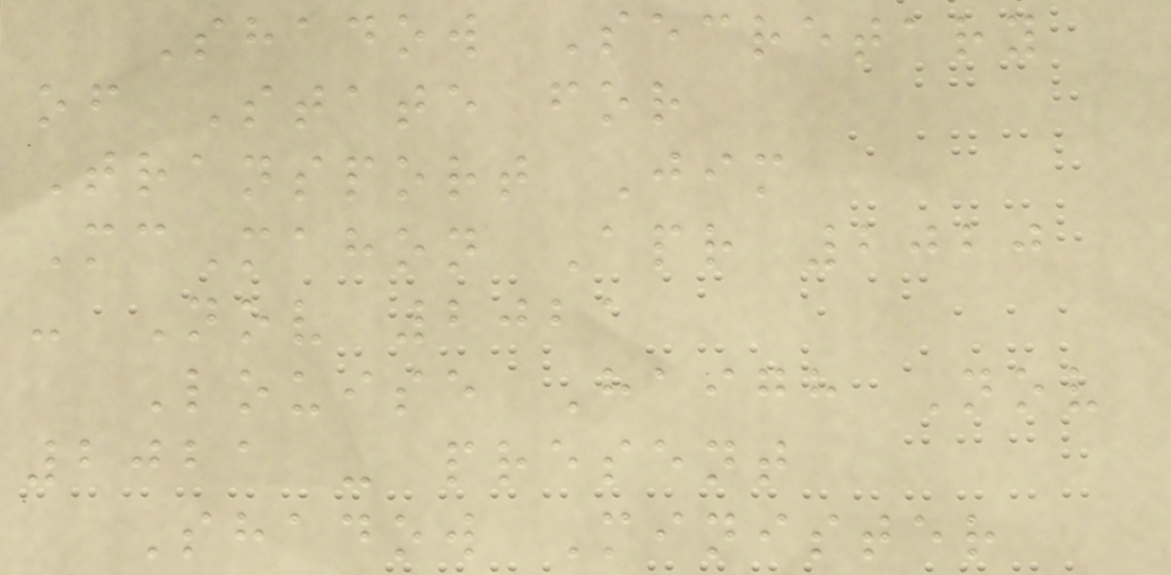Shadow Secretary
of State for
Transport Jim
McMahon Apr 2020
- Nov 2021
Louise Haigh Nov
2021 - present
Shadow Minister
